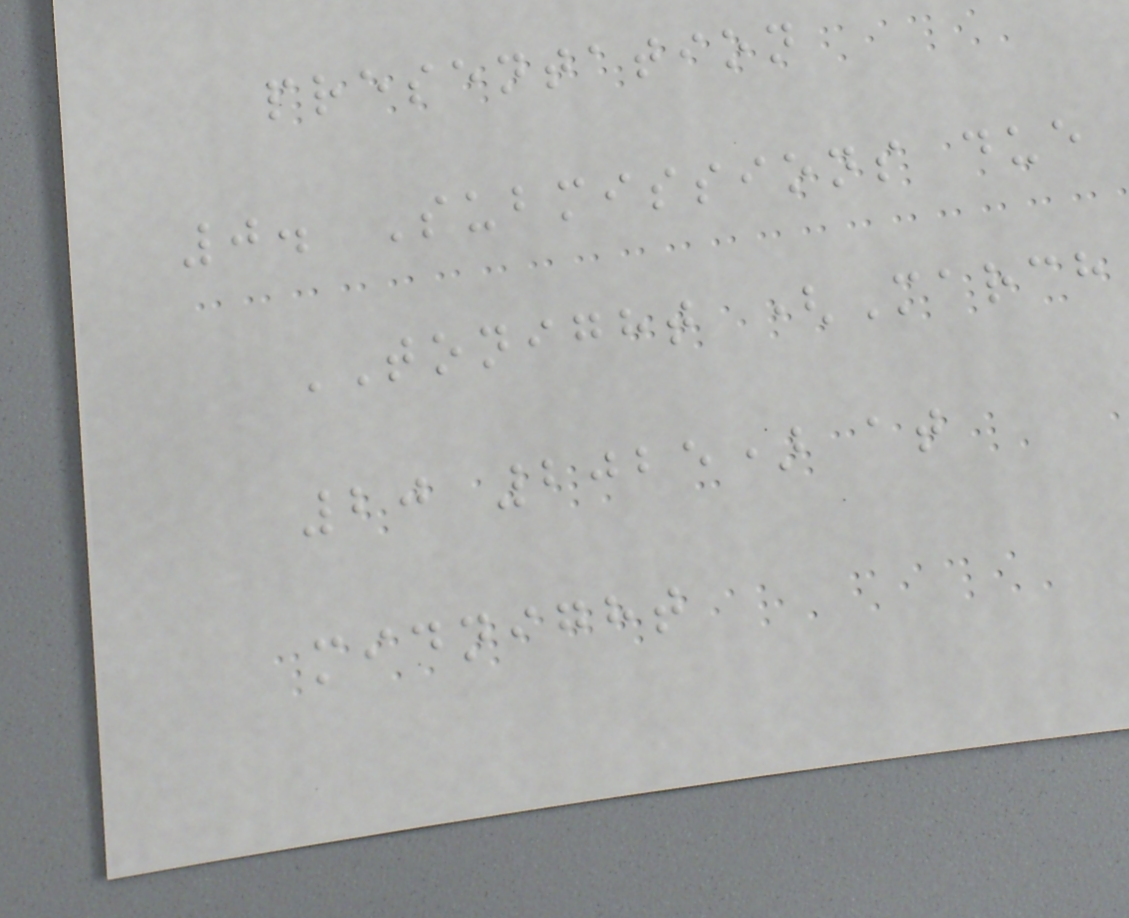presentation
0. Submissions due
TONIGHT (March
20 2025) at
midnight
